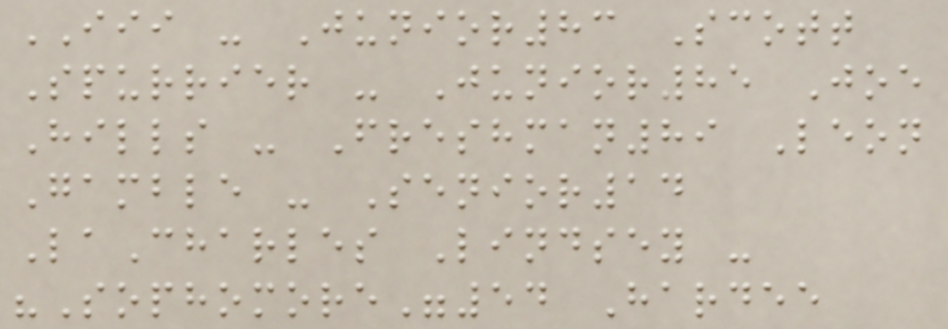III - Junior83 Scott
Spurrier - Junior85 Joe
Hills - Freshman89 Leon
Gamble - Senior14
LaCharles Lindsey -
"Sophomore"54 Hardee
